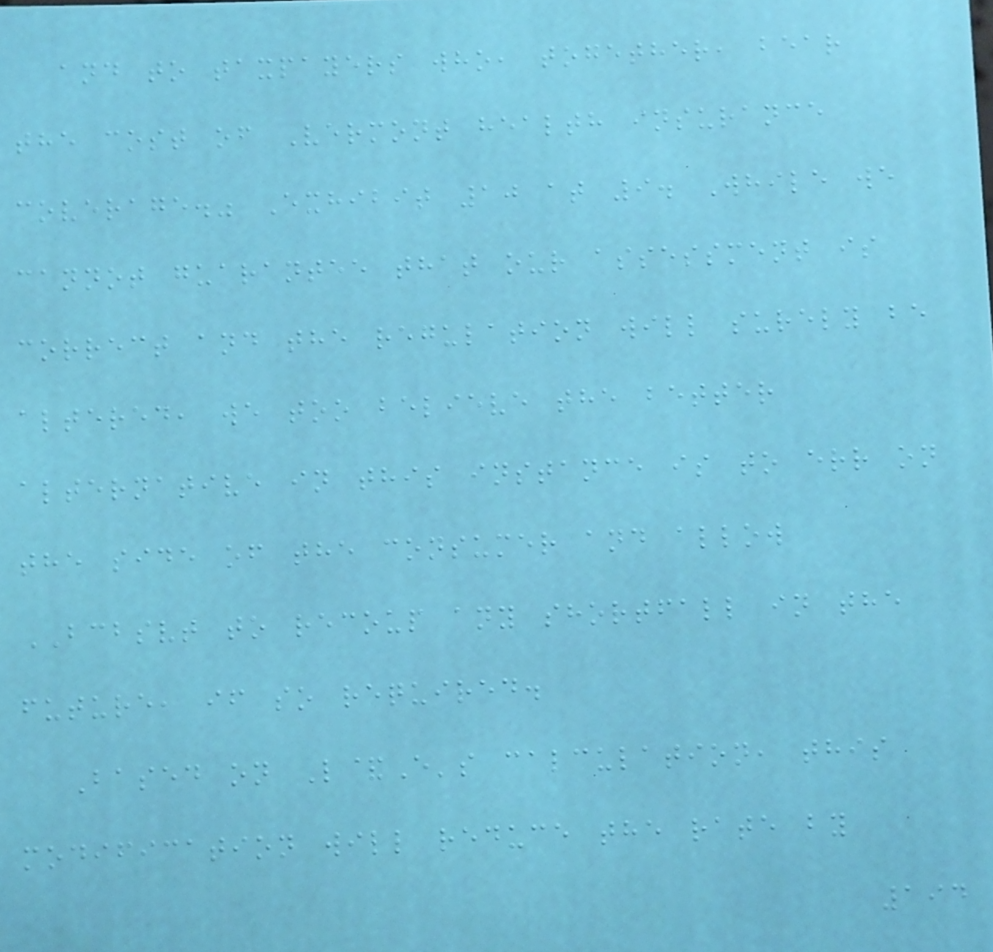and to taxpayers who, together, bear
the cost of Vermont health insurance
coverage." Exhibit 10 at 9. While we
cannot guarantee that our assessment is
correct and the regulation will surely be
altered, we too believe the better
alternative in this instance is to err on
the side of the consumer and allow
BCBSVT to recoup any shortfall in the
future, if so required.
Based on L&E's calculation, this
modification will reduce the rate by
194
